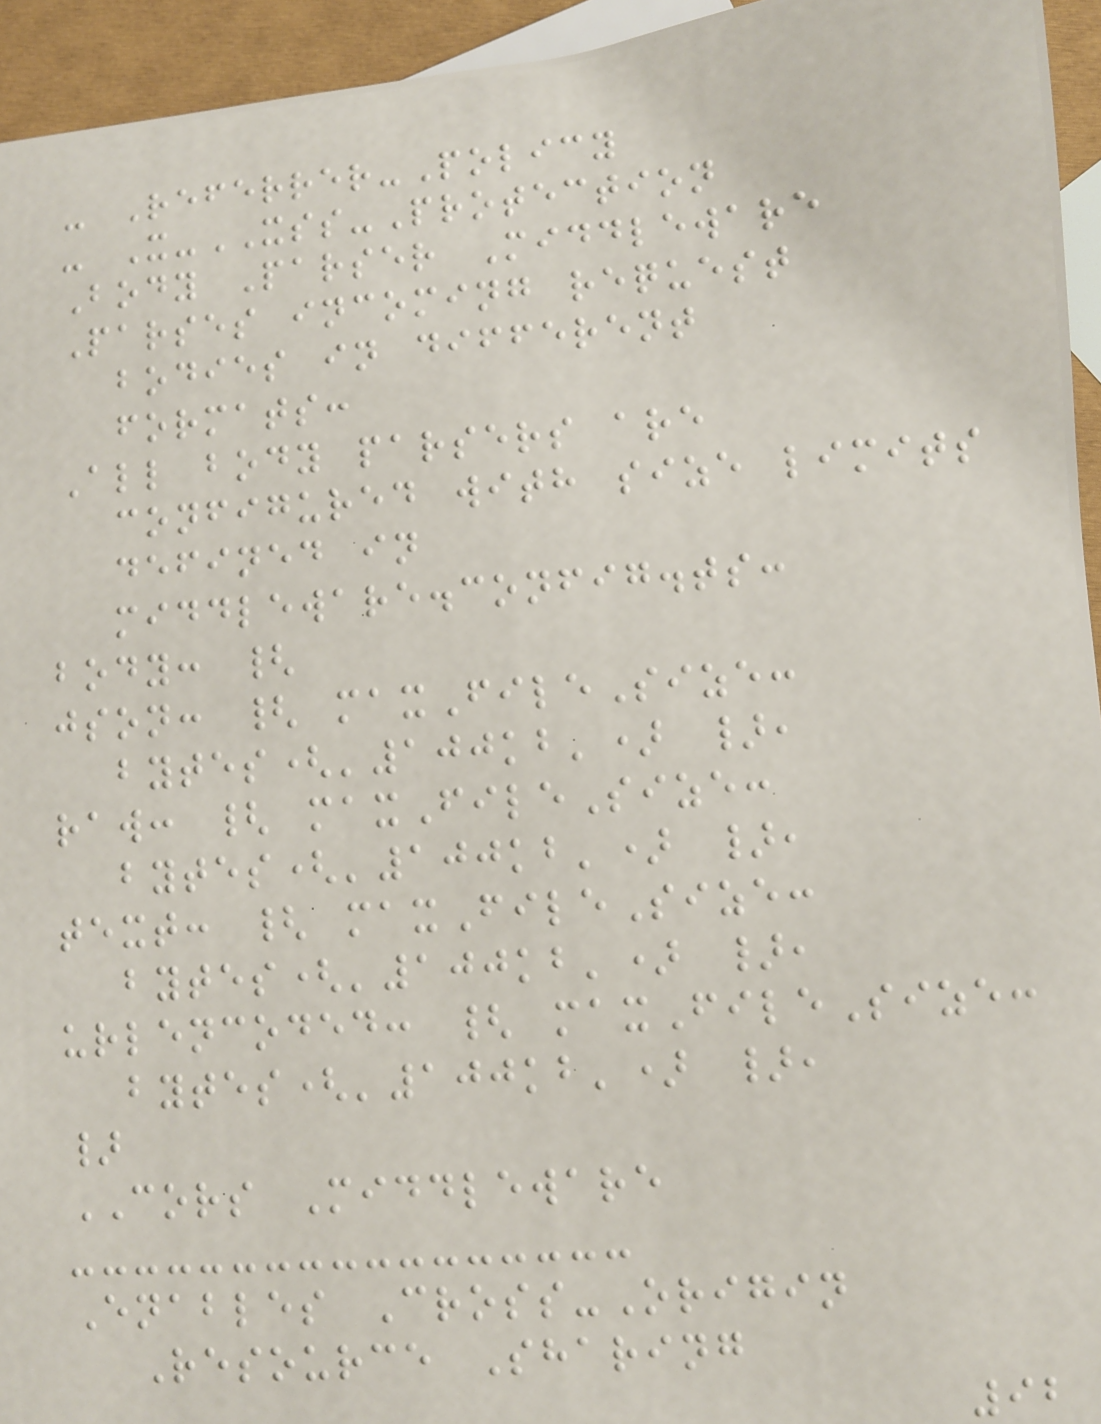- Referrer-Policy
- X-XSS-Protection
Body Parser Middleware
Parses incoming request
bodies in different
formats:
All body parsers are
configured with size limits
defined in
middleware.config.ts:
body: {
json: { maxFileSize:
bytes('100kb') },
raw: { maxFileSize:
bytes('100kb') },
text: { maxFileSize:
bytes('100kb') },
urlencoded: { maxFileSize:
bytes('100kb') },
}
CORS Middleware
Enables Cross-Origin
Resource Sharing
92
